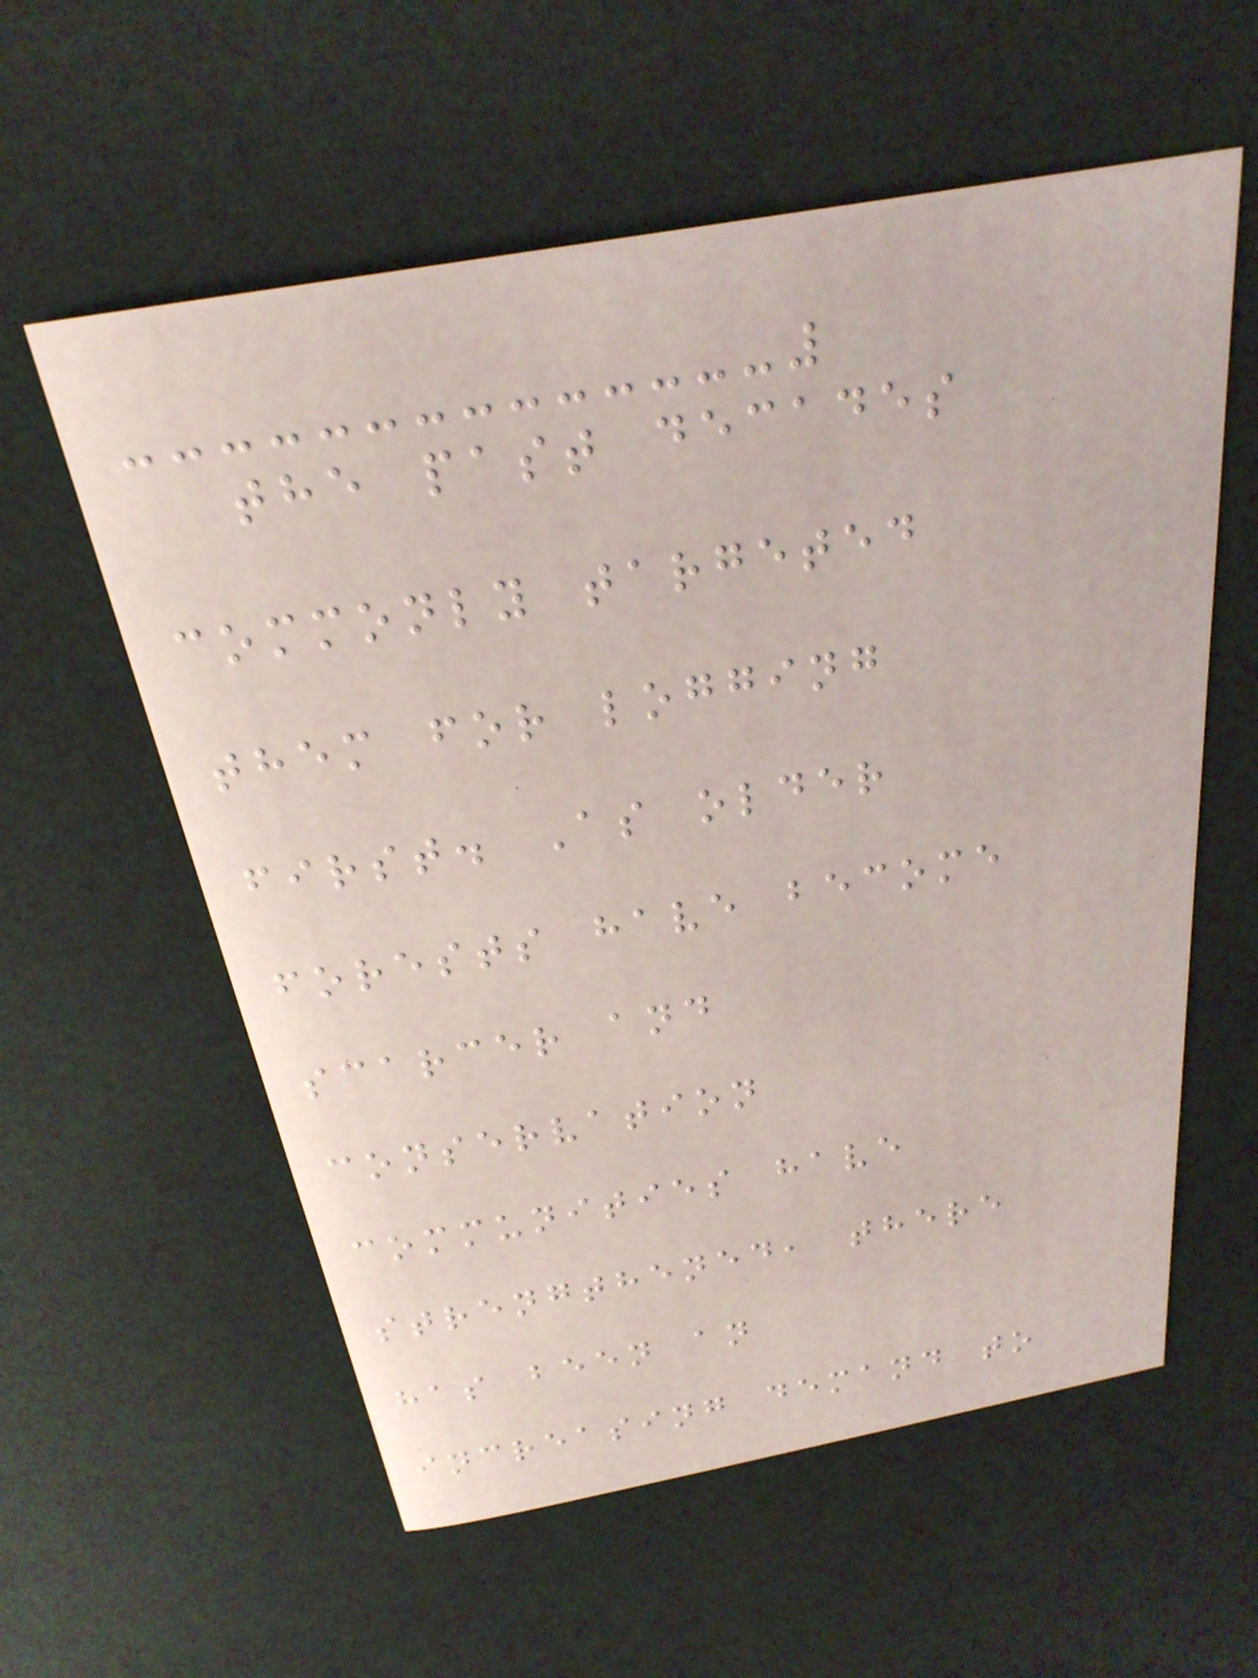the past decades
commonly targeted
them for logging
first. As older
forests have become
scarcer and
conservation
communities have
strengthened, there
has been an
increasing demand to
